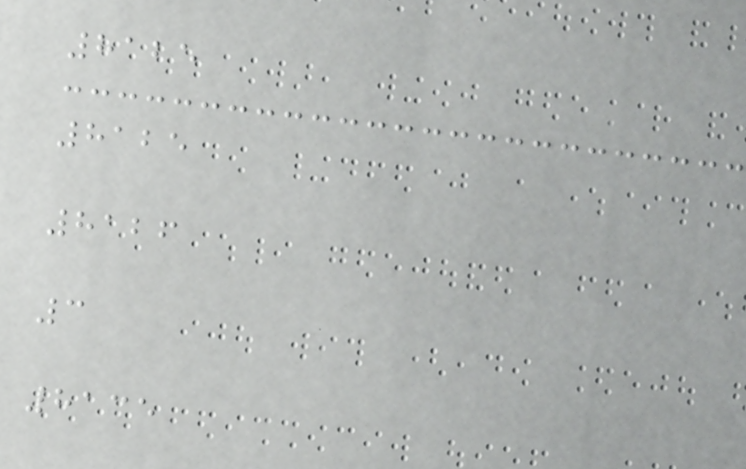8125
8125
8126
3
8135
